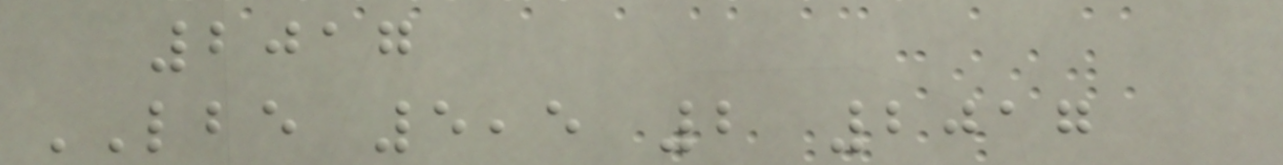2017
LBE 5,5 2 2017
